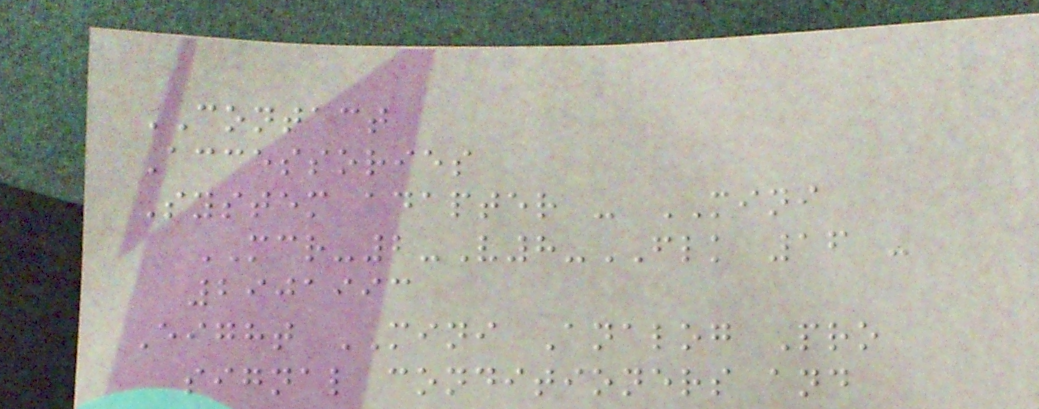CONTACT
Accessories
System adapter - MINI
MCR-2-V8-FLK 16 -
2901993
Eight MINI Analog Pro
signal conditioners and
